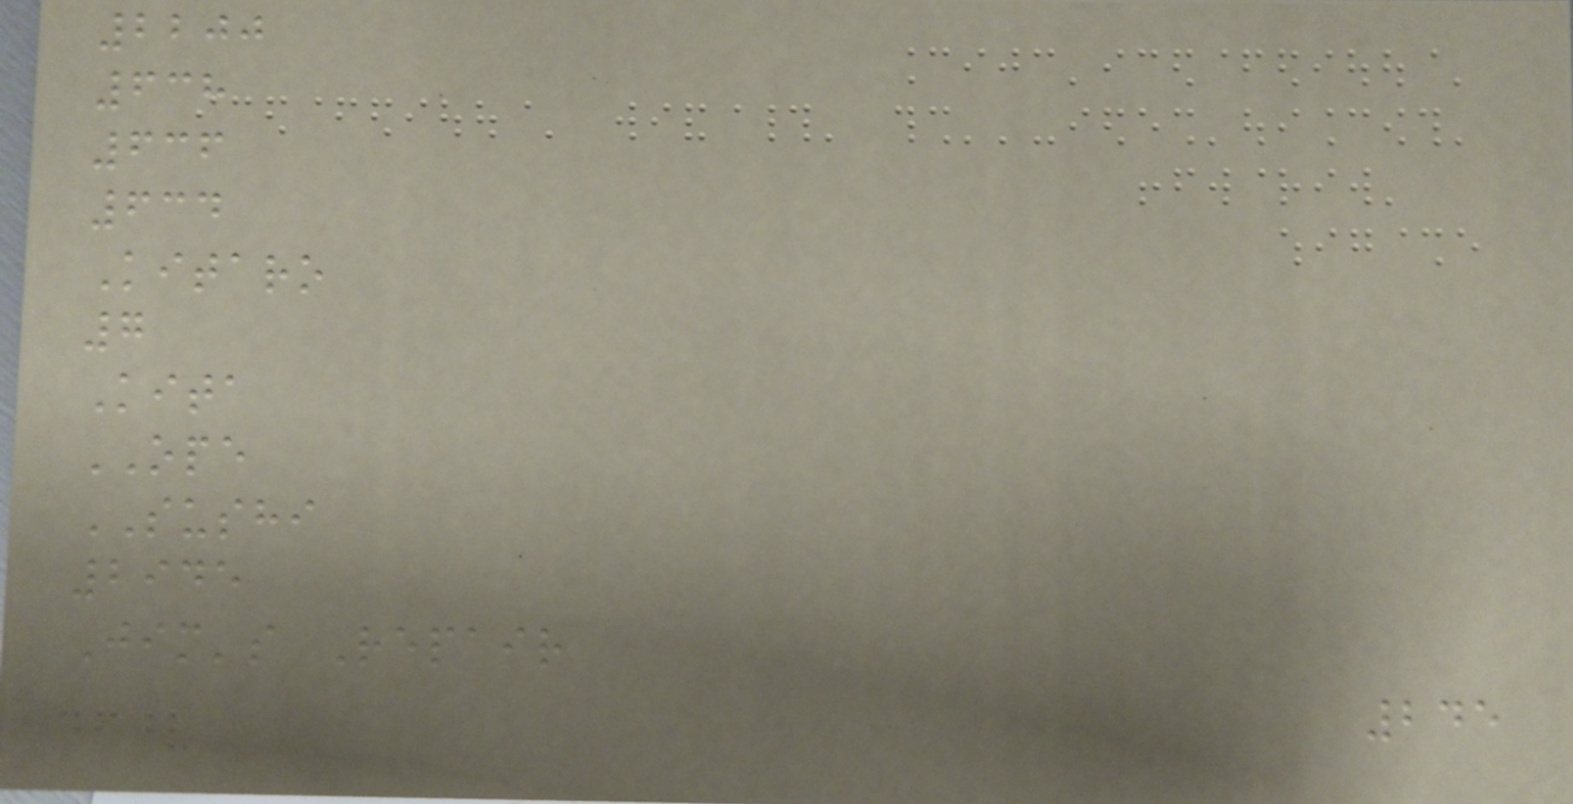2200
638
636
634
Kitaro
7
Kita
OPE
SUSHI
2945
Jim's Repair
245
